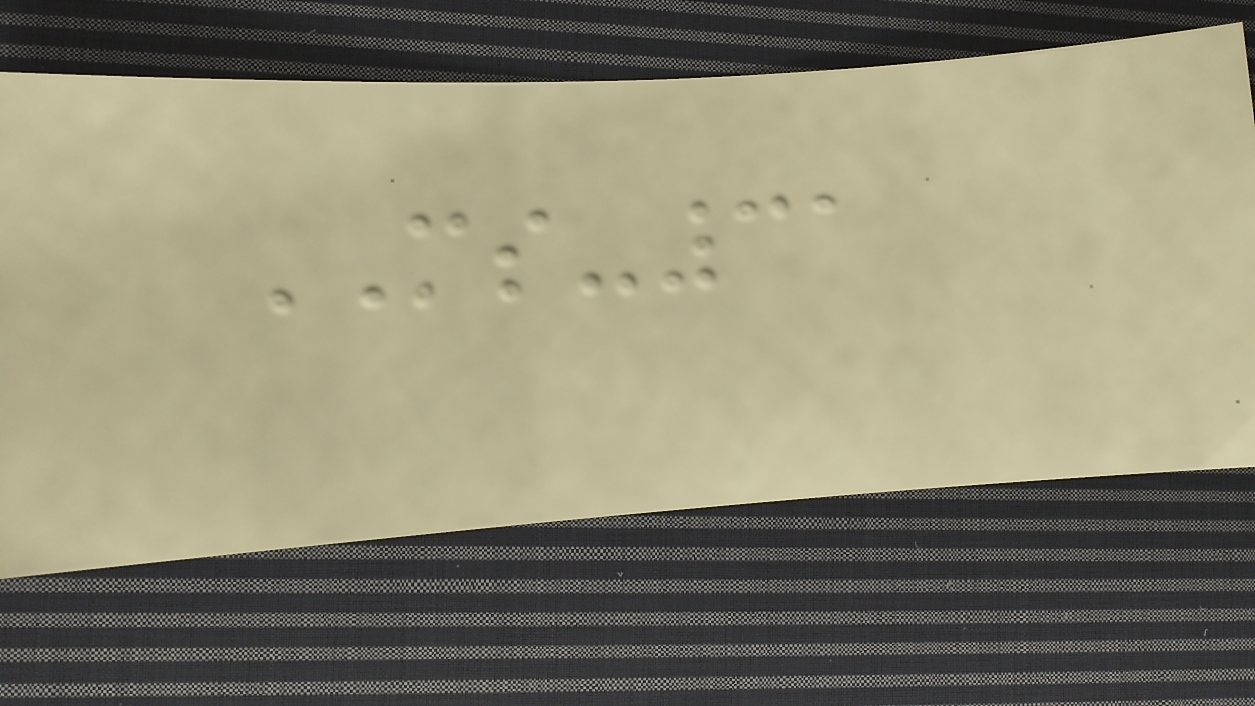MS-31
